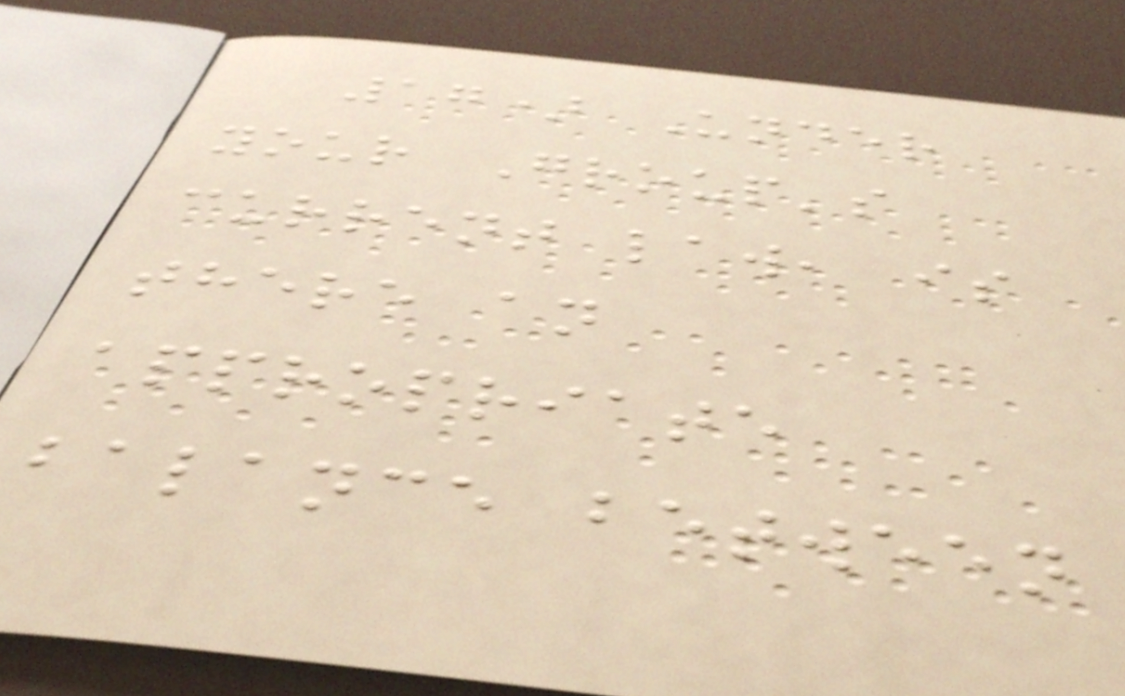17) Under
your Group's
current law, is
there an
appropriate
balance between
